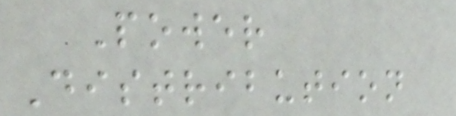Power
Distribution
